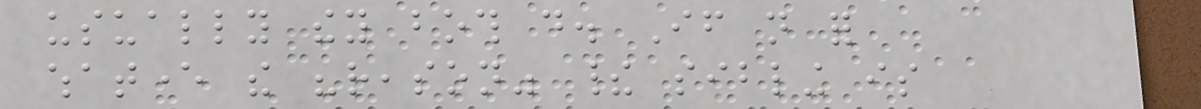usually they both do. If not for
whatever the "reason" their sibling is
